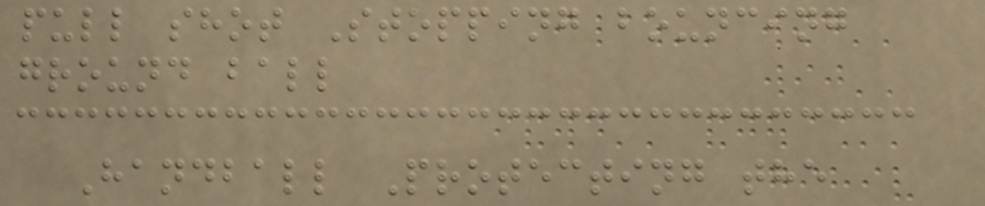pull shot Stopping bouncing
ground ball
Handball Protecting the
